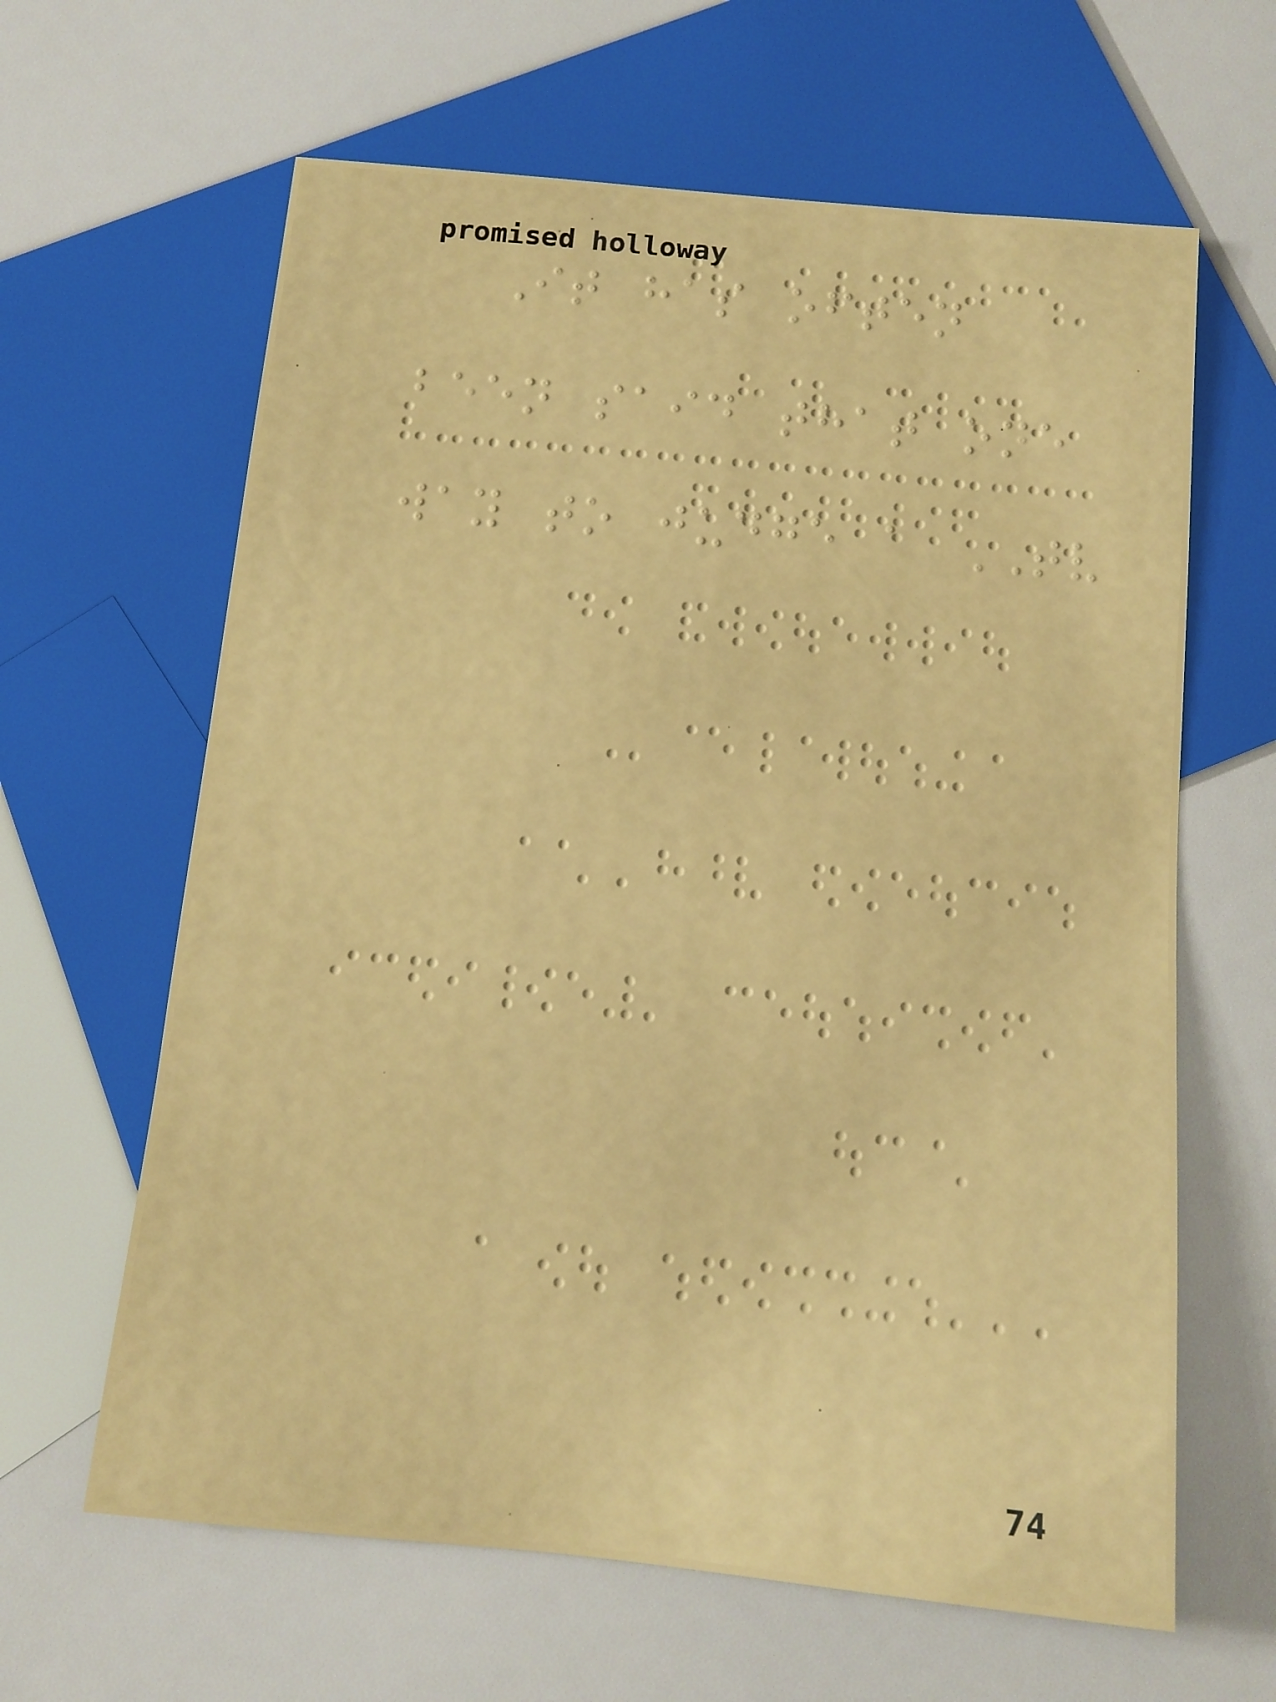It has often
been said that one
way to judge a TV
